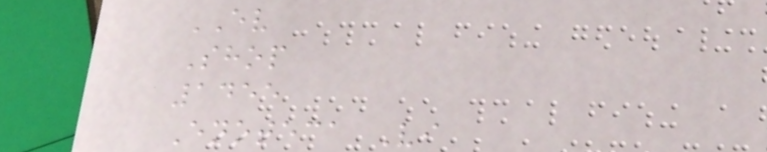EV
Shop
1455
Enoteca Vi
